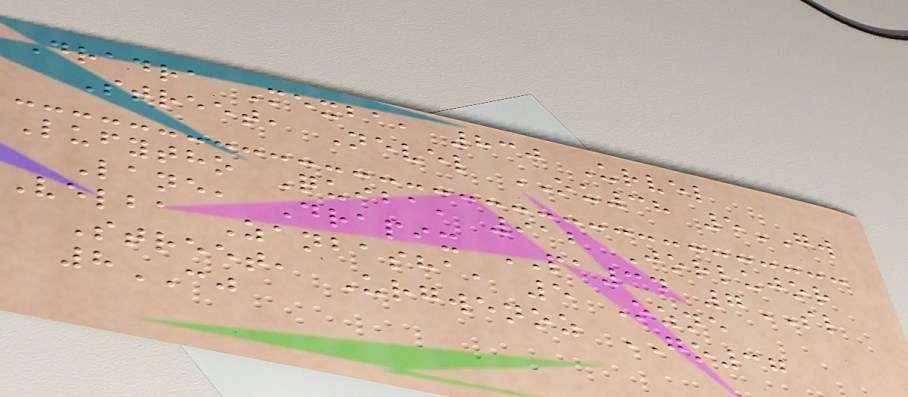Dradra Mexba, 830 Urvel
Street, Nevel OU38 5GW
Lufytho Quiba, 912 Jorlujor
Lane, Drapix PA34 7SL
Velba Zanbasha, 5 Ozne
Street, Urgwenoz GO37
8CJ
